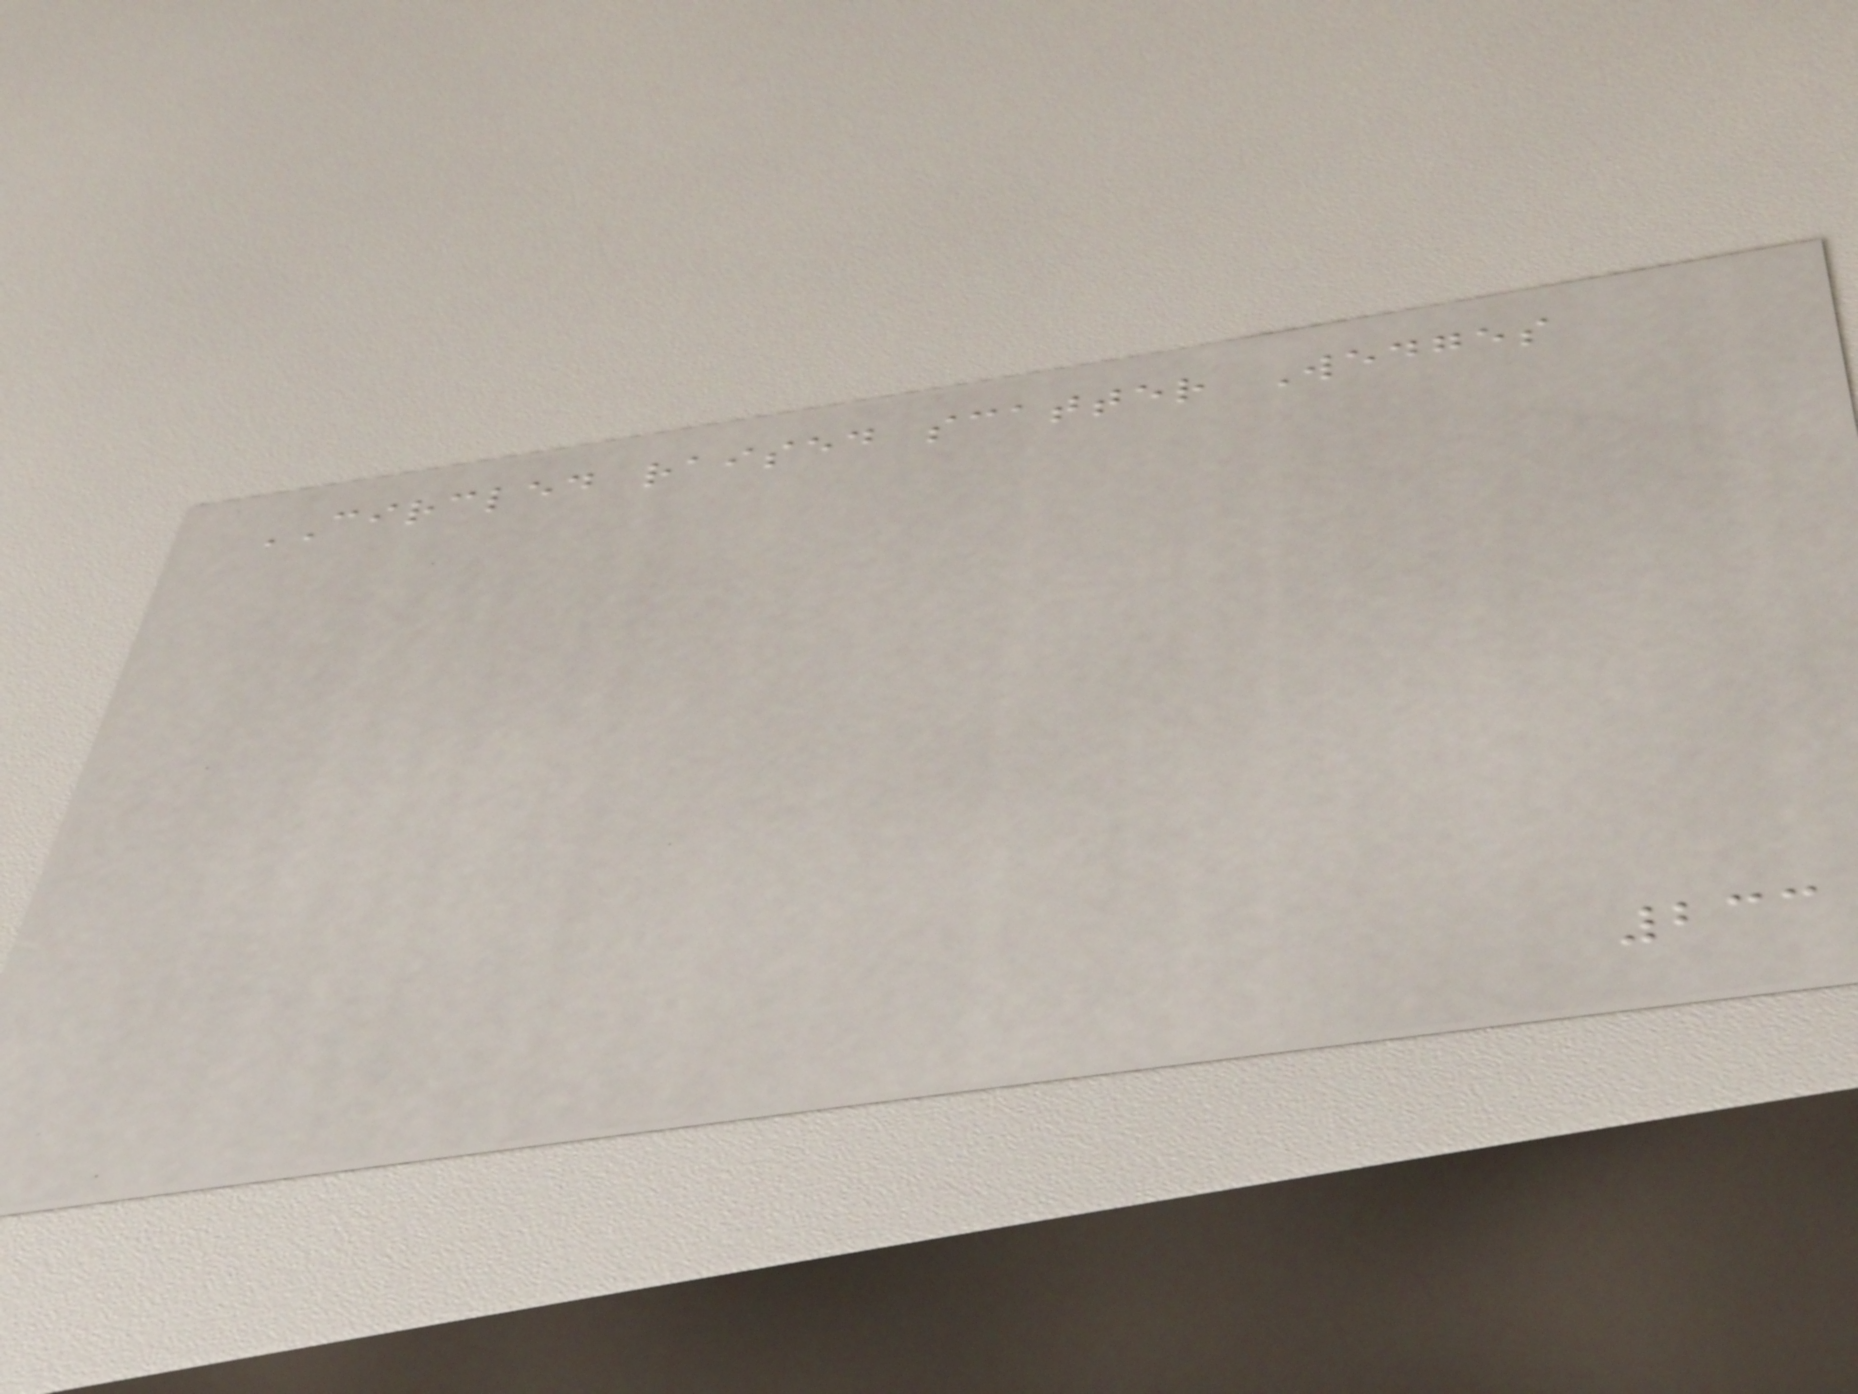CIRCLED raised scatter Wedges
233
